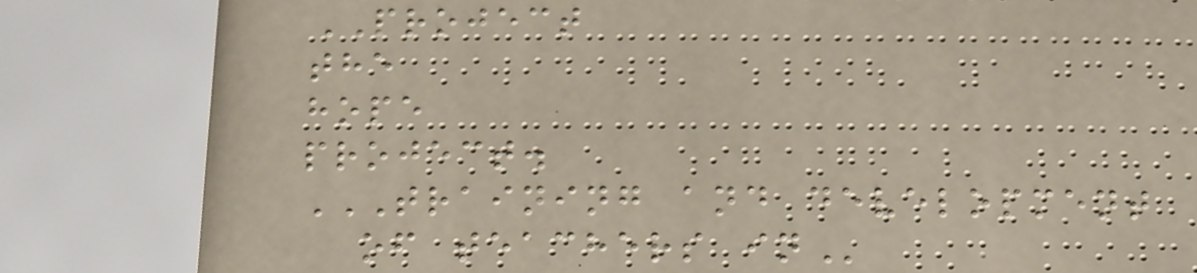PROJECT
the
hope
project.
TRAINING AND DEVELOPMENT
OF TEACHERS IN
